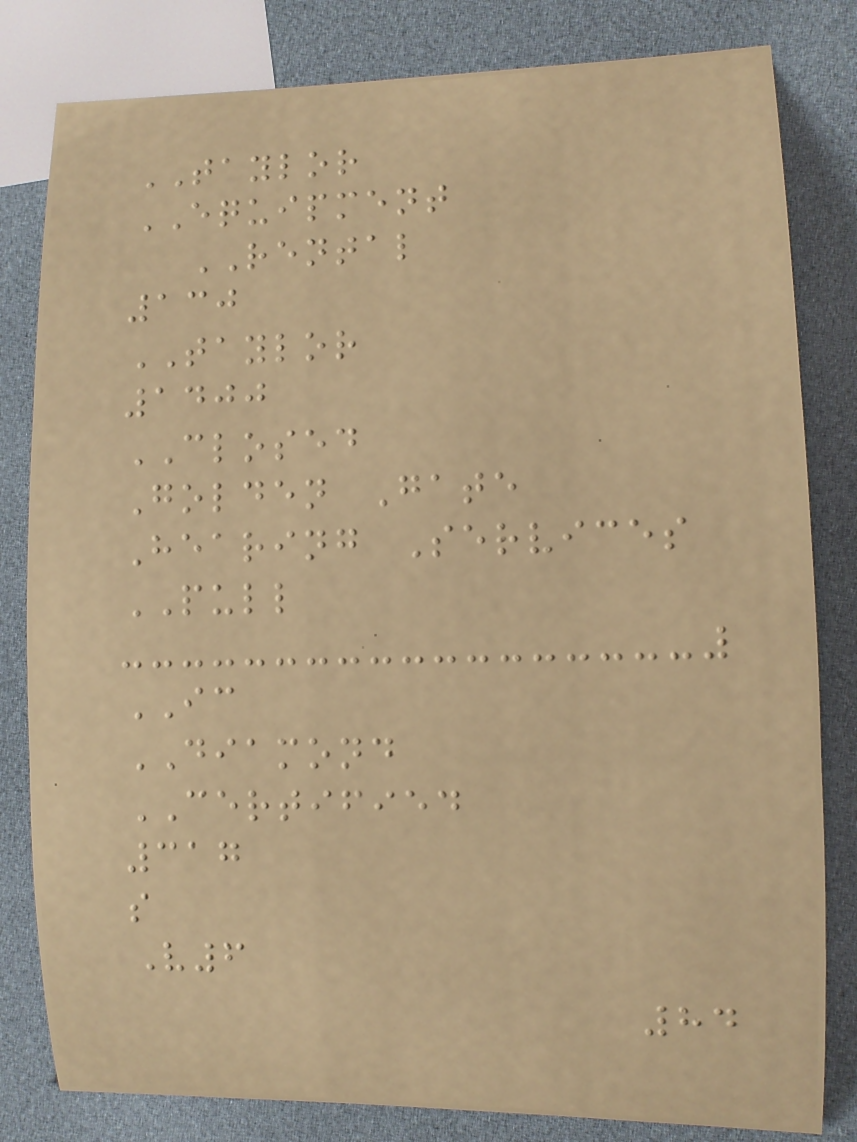TAYLOR
EQUIPMENT
RENTAL
130
TAYLOR
1400
CLOSED
Golden Gate
Hearing Services
PULL
IC
DIAMOND
CERTIFIED
317
s
V6
84
